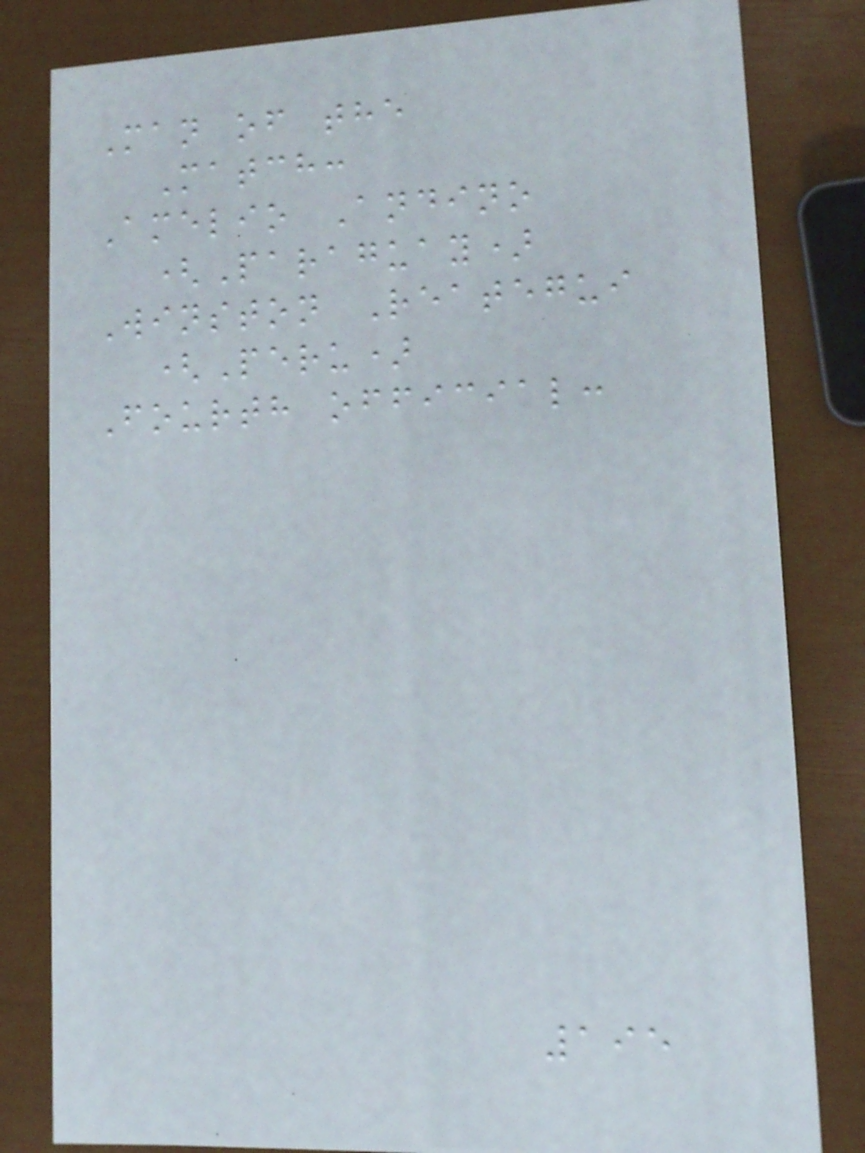Man of the
Match:
Amelio Andino
(Paraguay)
Winston Reategui
(Peru)
Fourth official:
195
